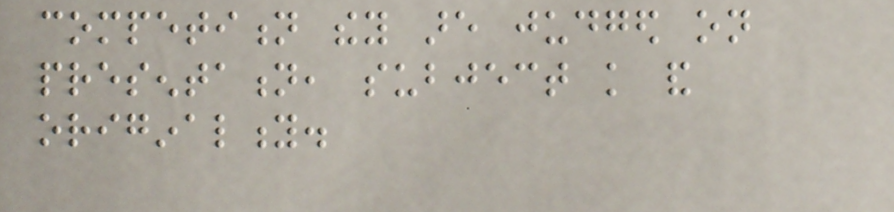competition they are judged on
presentation, subject knowledge and
originality.
